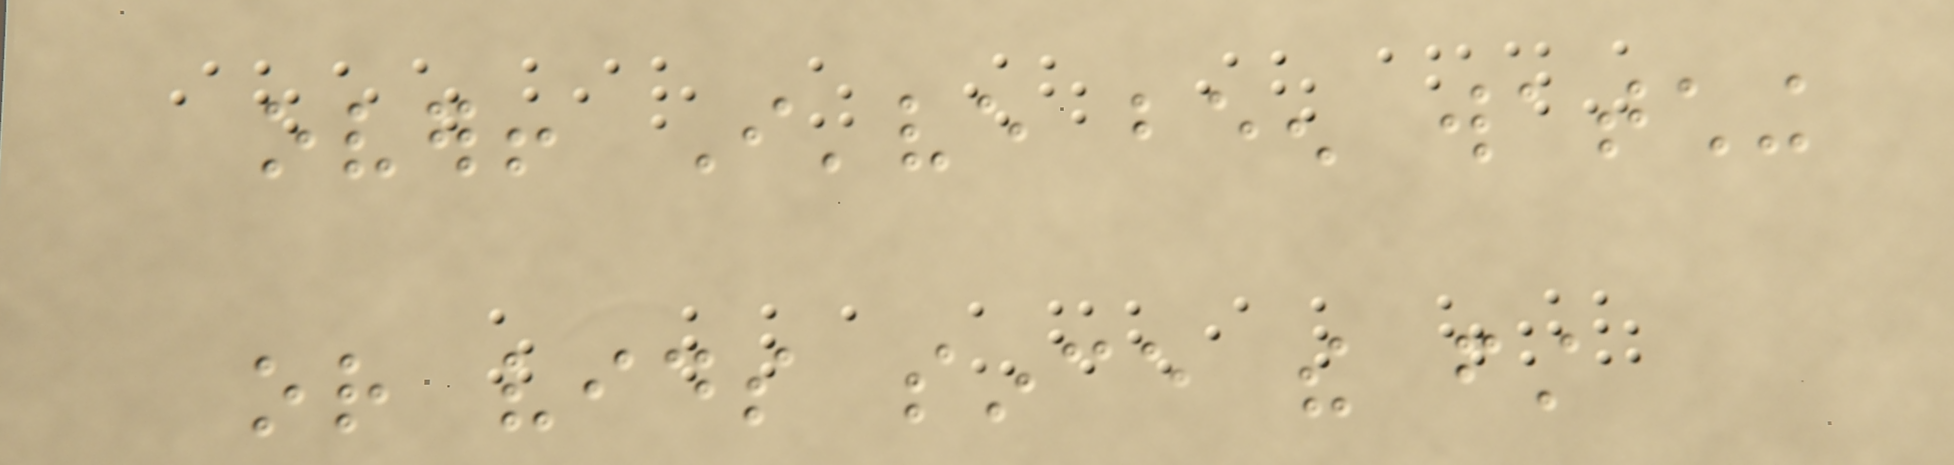over! I've been watching
or vids since the first
